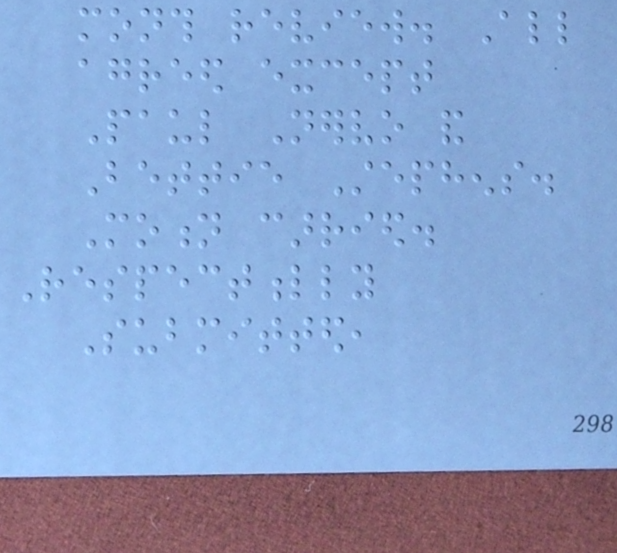month review. All
agreed except
Paul Nervo and
Bettie Stephens.
Motion carried.
Respectfully
Submitted,
